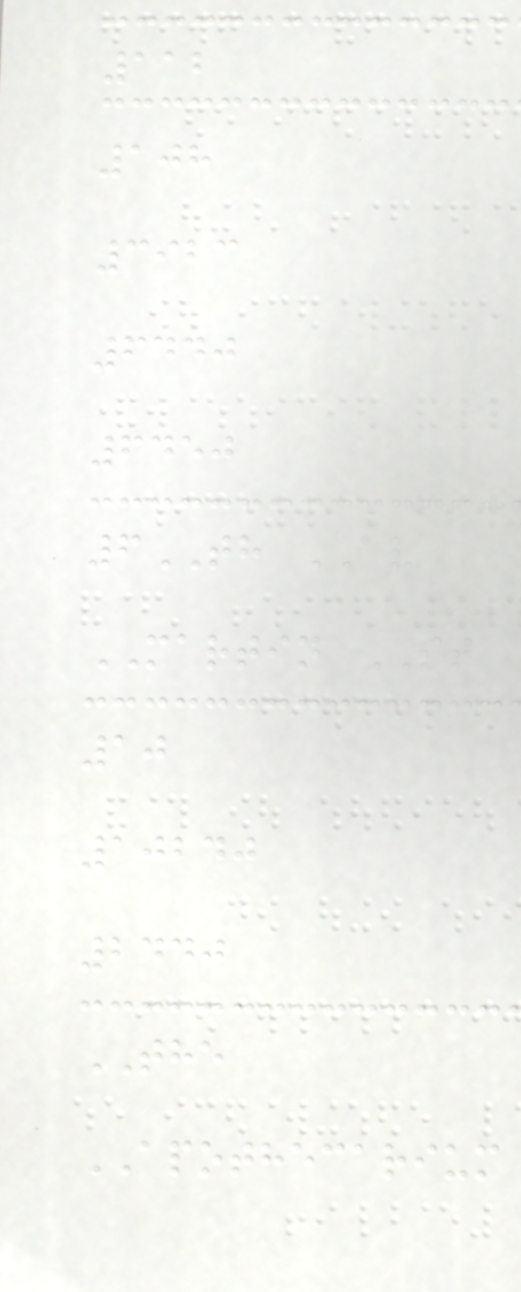112
108
3923
6440
6450
6TH AV
MARTIN ST
10
10240
2440
THE
APOTHECARIUM
